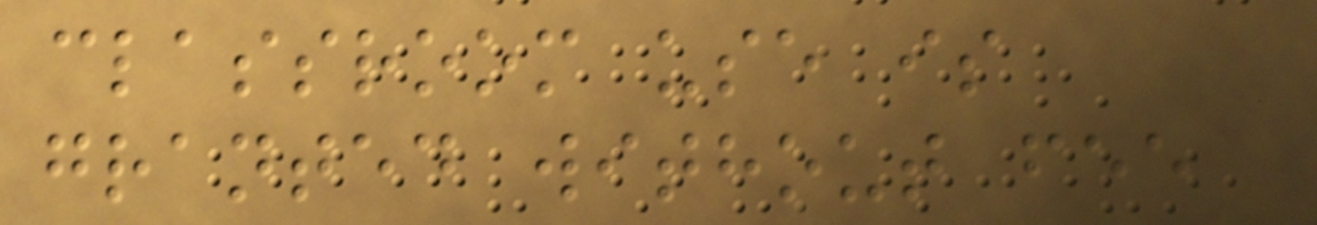classroom use is
granted without fee
